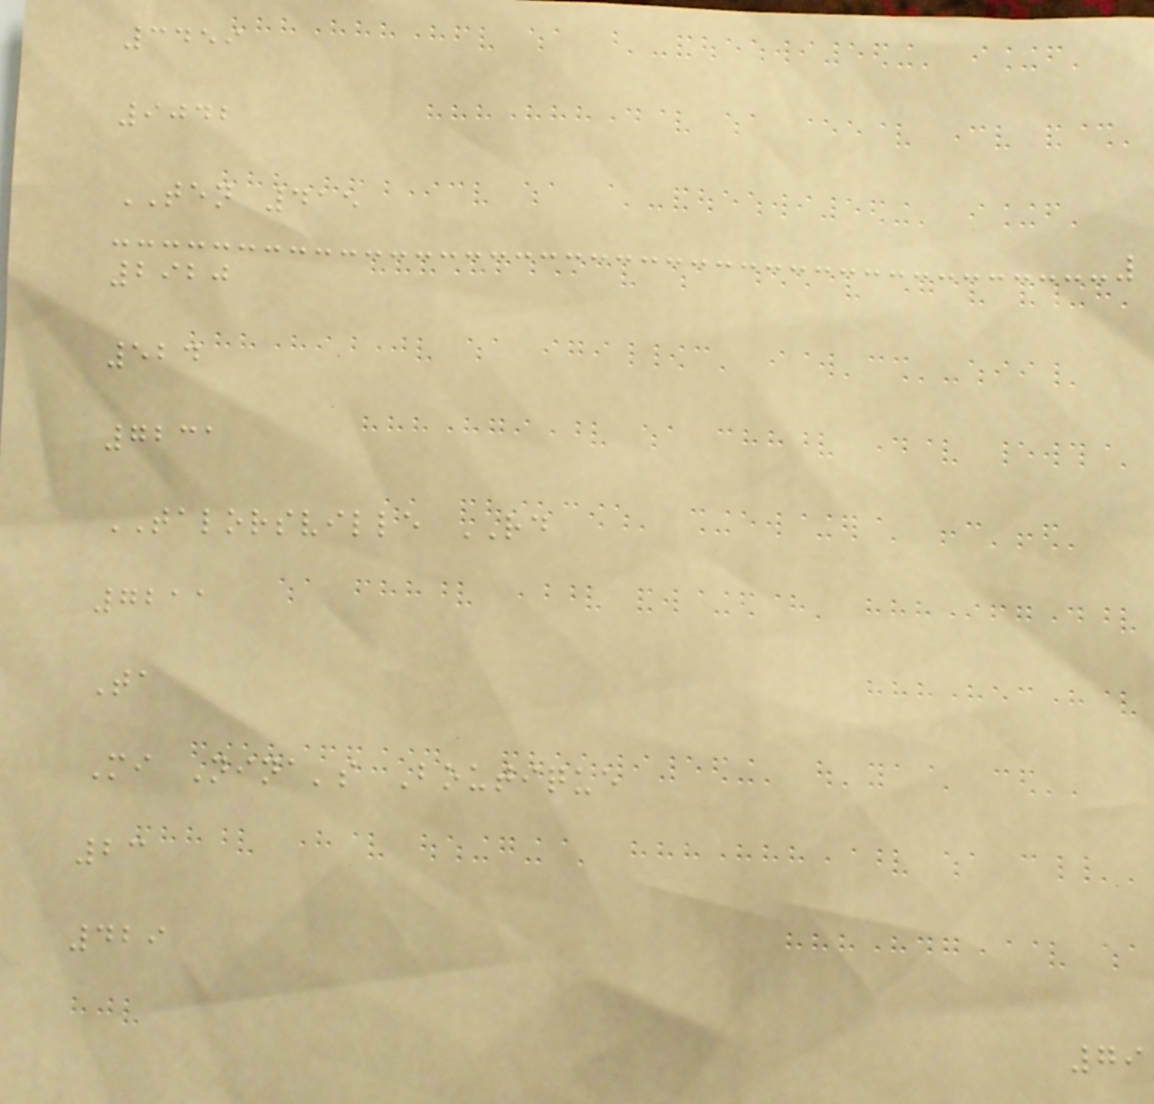3459
9042
TEN 415
2920
524
7231
TALORSVILLE RD
7211
Ta
Mi Nina's Boutique
23
429
79
